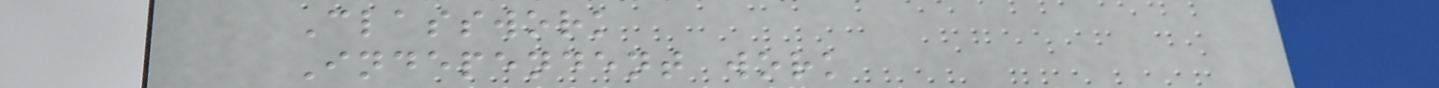Classwork
Independent work
